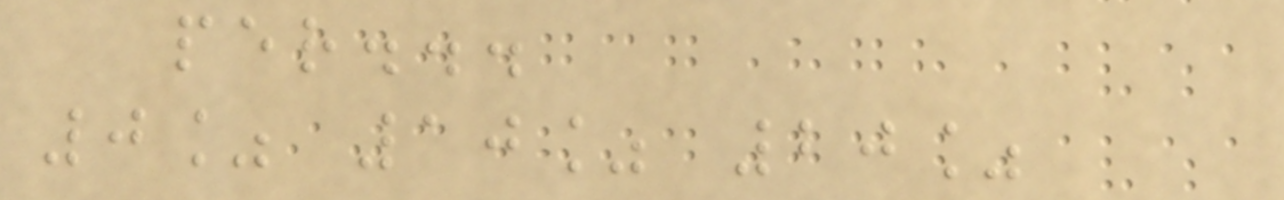per...
0% 10% 20%
